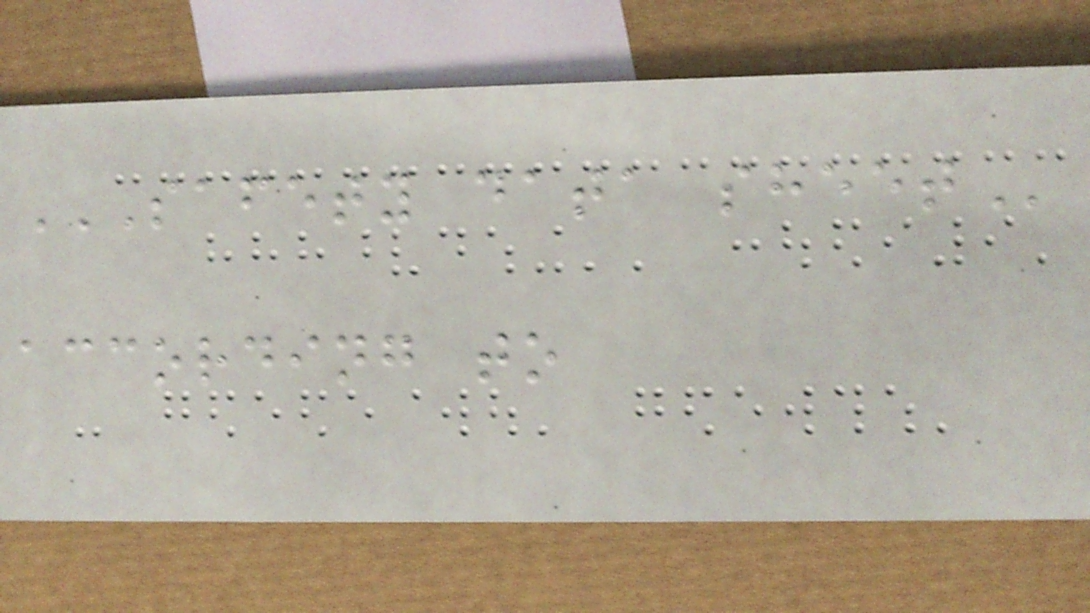SAFETY DATA SHEET
according to
